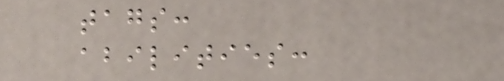tags:
abilities:
